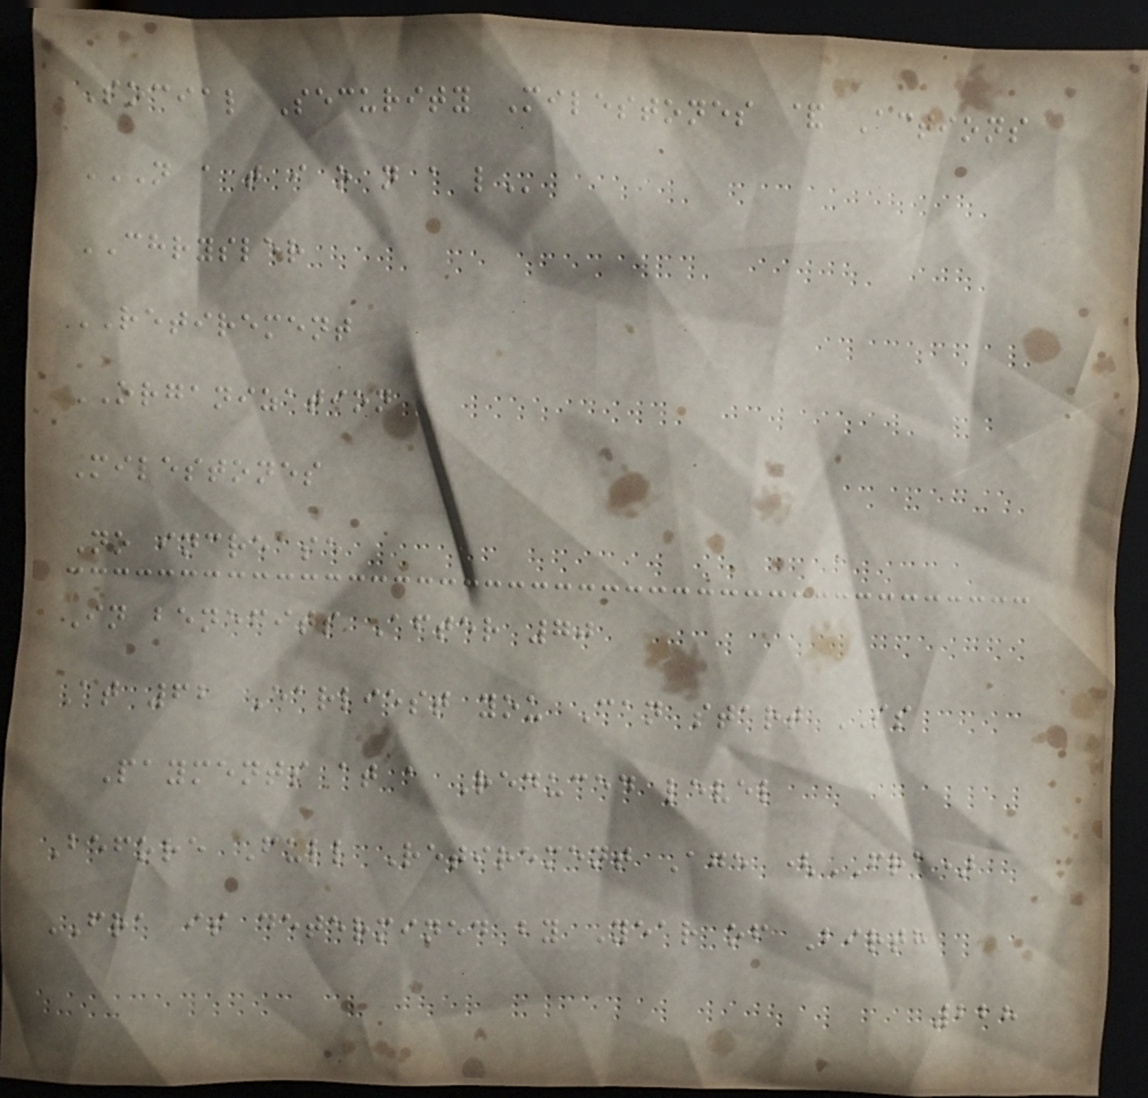Social Security Milestones & Actions
N A T I O N A L
CHRYSLER
RETIREMENT
ORGANIZATION
Milestones
No increase
In benefits After 70
At 62 Earliest you Can start SS
Payments at a Reduced level
Before Full Retirement Age (FRA)
FRA is determined by Year of Birth
228
